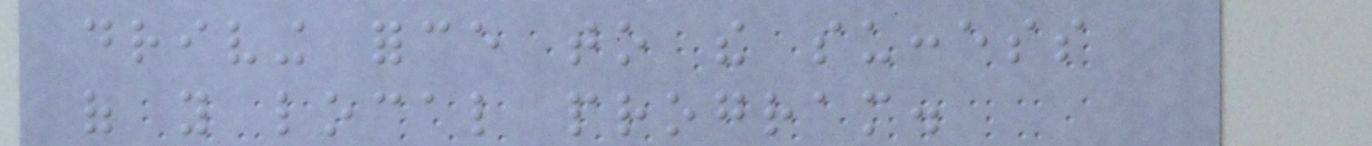driving force to the success
of you local program.
